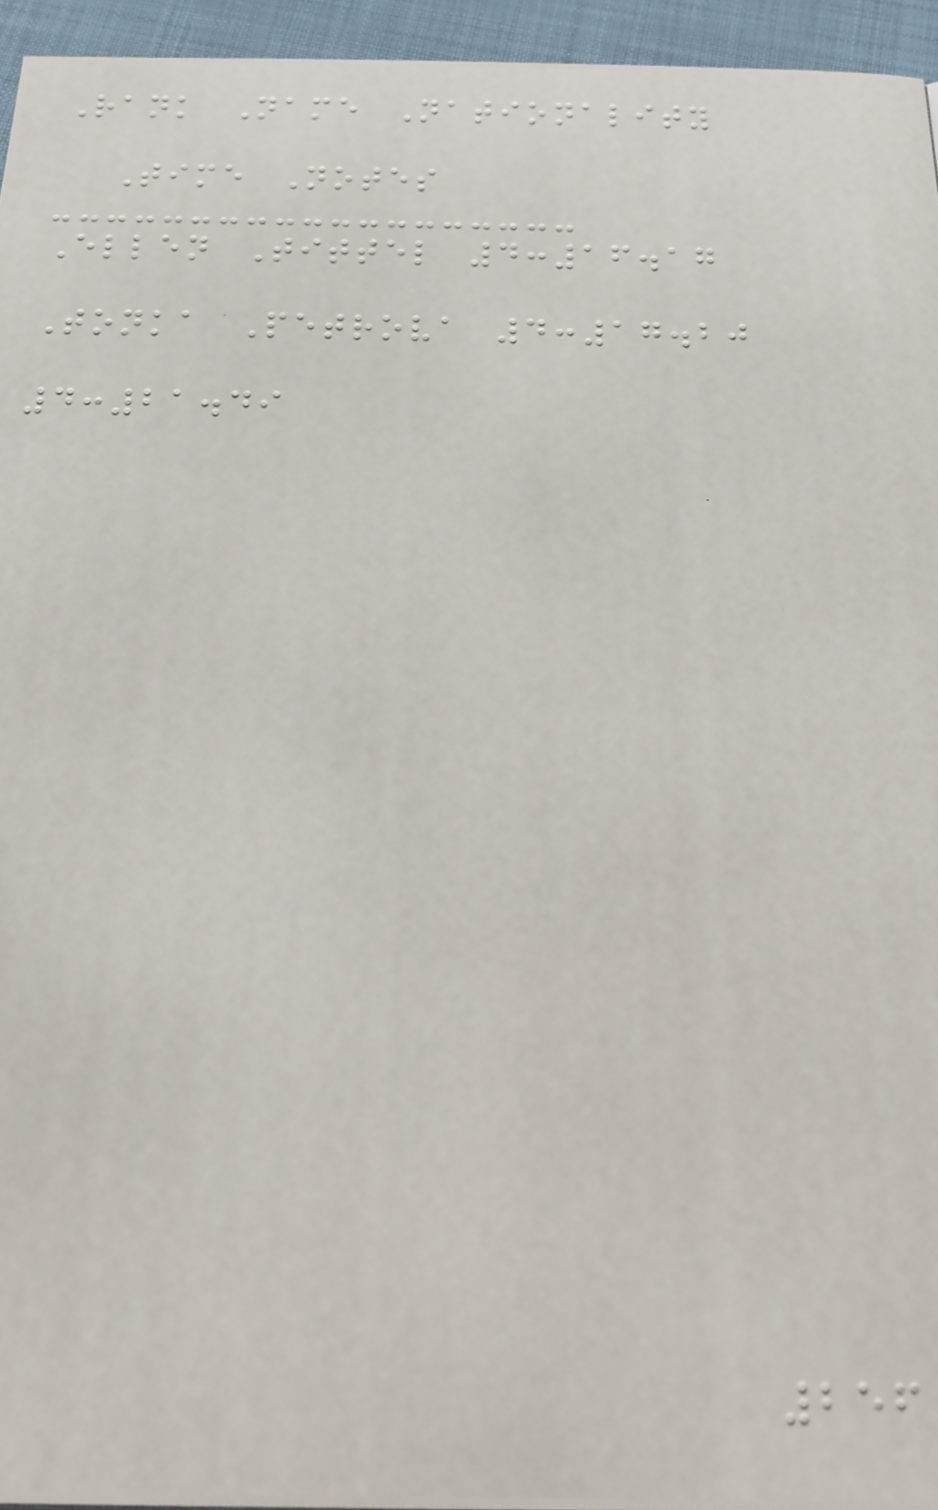Rank Name Nationality
Time Notes
Ellen Tittel 4:16.17
Tonka Petrova 4:17.20
4:21.49
256
